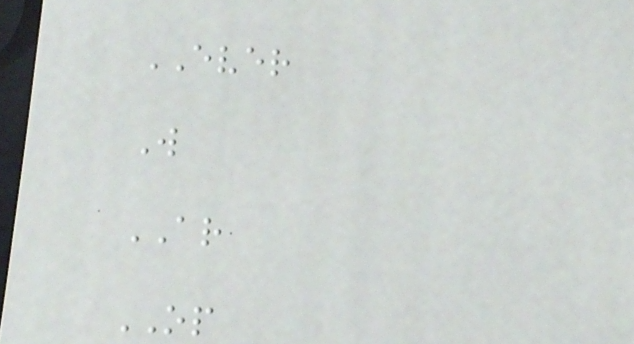EVER
W
AR
OP
